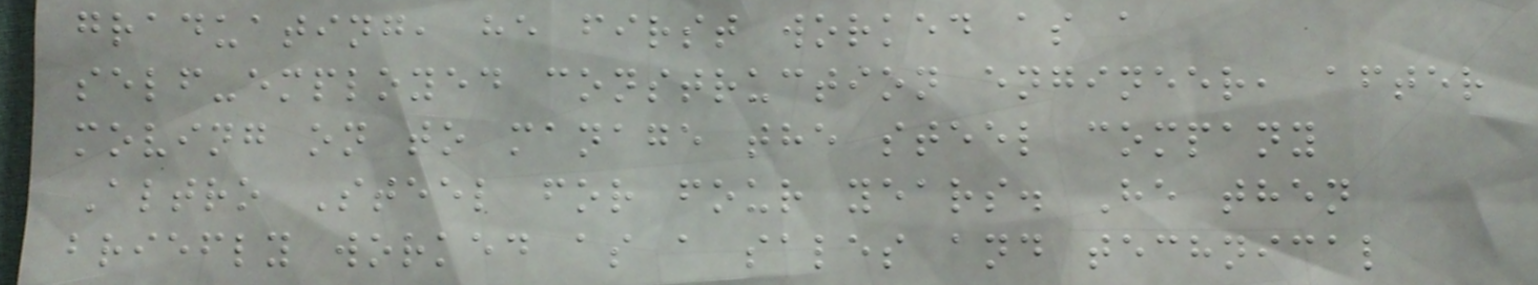graduating, he first worked as a
self-employed construction engineer, after
moving on to manage the steel company
Altro Steel for four years. He then
briefly worked as a sales and technical
